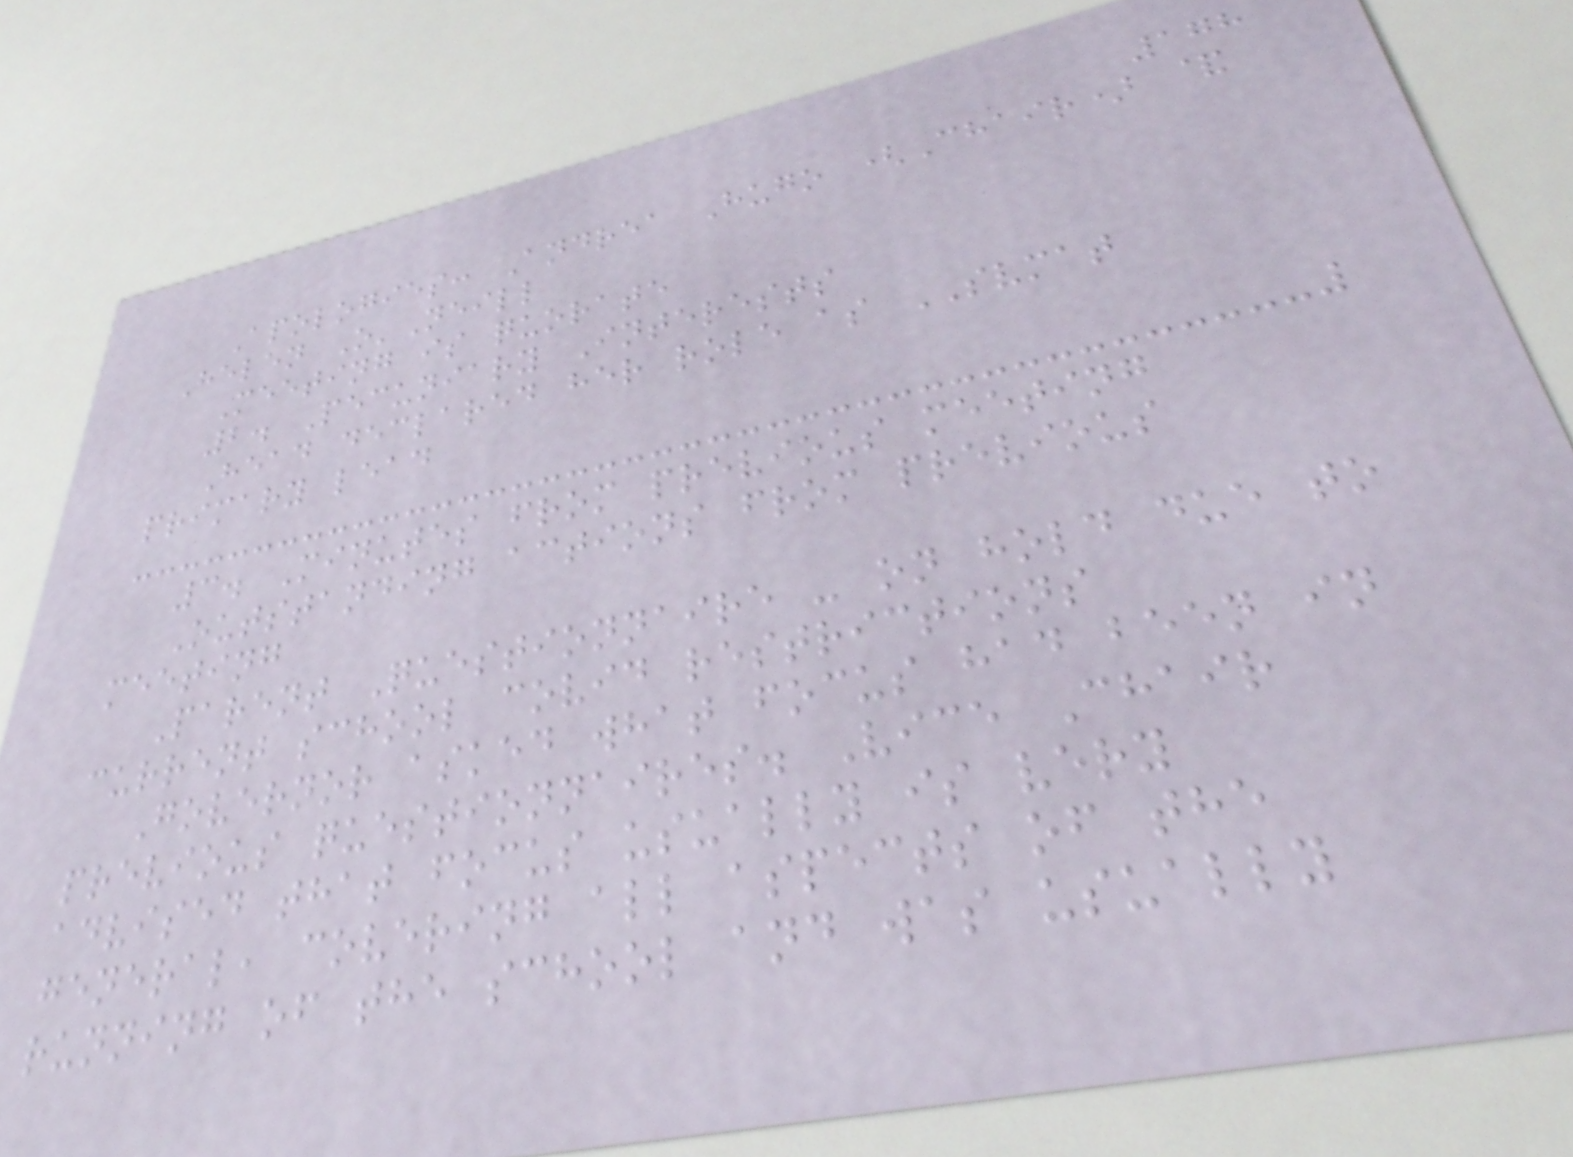178
Apologies: Andrea Hugo (Chair) &
Helen O'Neill
Meeting is quorate
2. Pecuniary Interests
Head declared her role as SVMAT
primary lead
3. Minutes from previous meeting
Outstanding actions from previous
meeting
Parent Questionnaire - on hold due to
current school covid restrictions
Governor asked what focus had been in
previous questionnaires. Vice Chair
advised that focus usually is very
general, covering all aspects of the
running of the school and was usually
